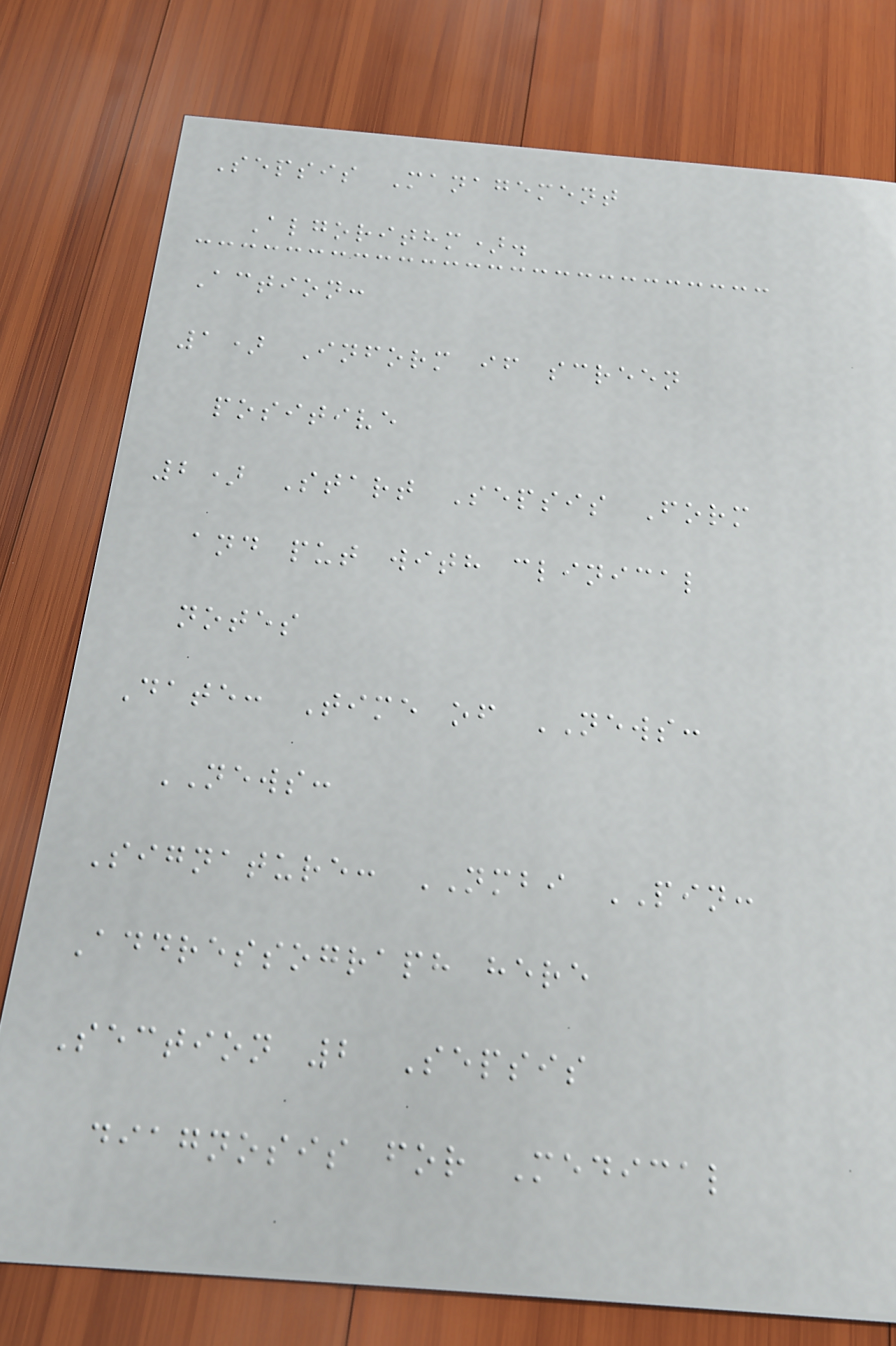Sepsis Management
Algorithm).
Action:
1) Inform if screen
positive
2) Start Sepsis Form
and put with clinical
notes
Date: Time of NEWS:
NEWS:
Signature: NMBI PIN:
Addressograph here
Section 2 Sepsis
diagnosis for Medical
